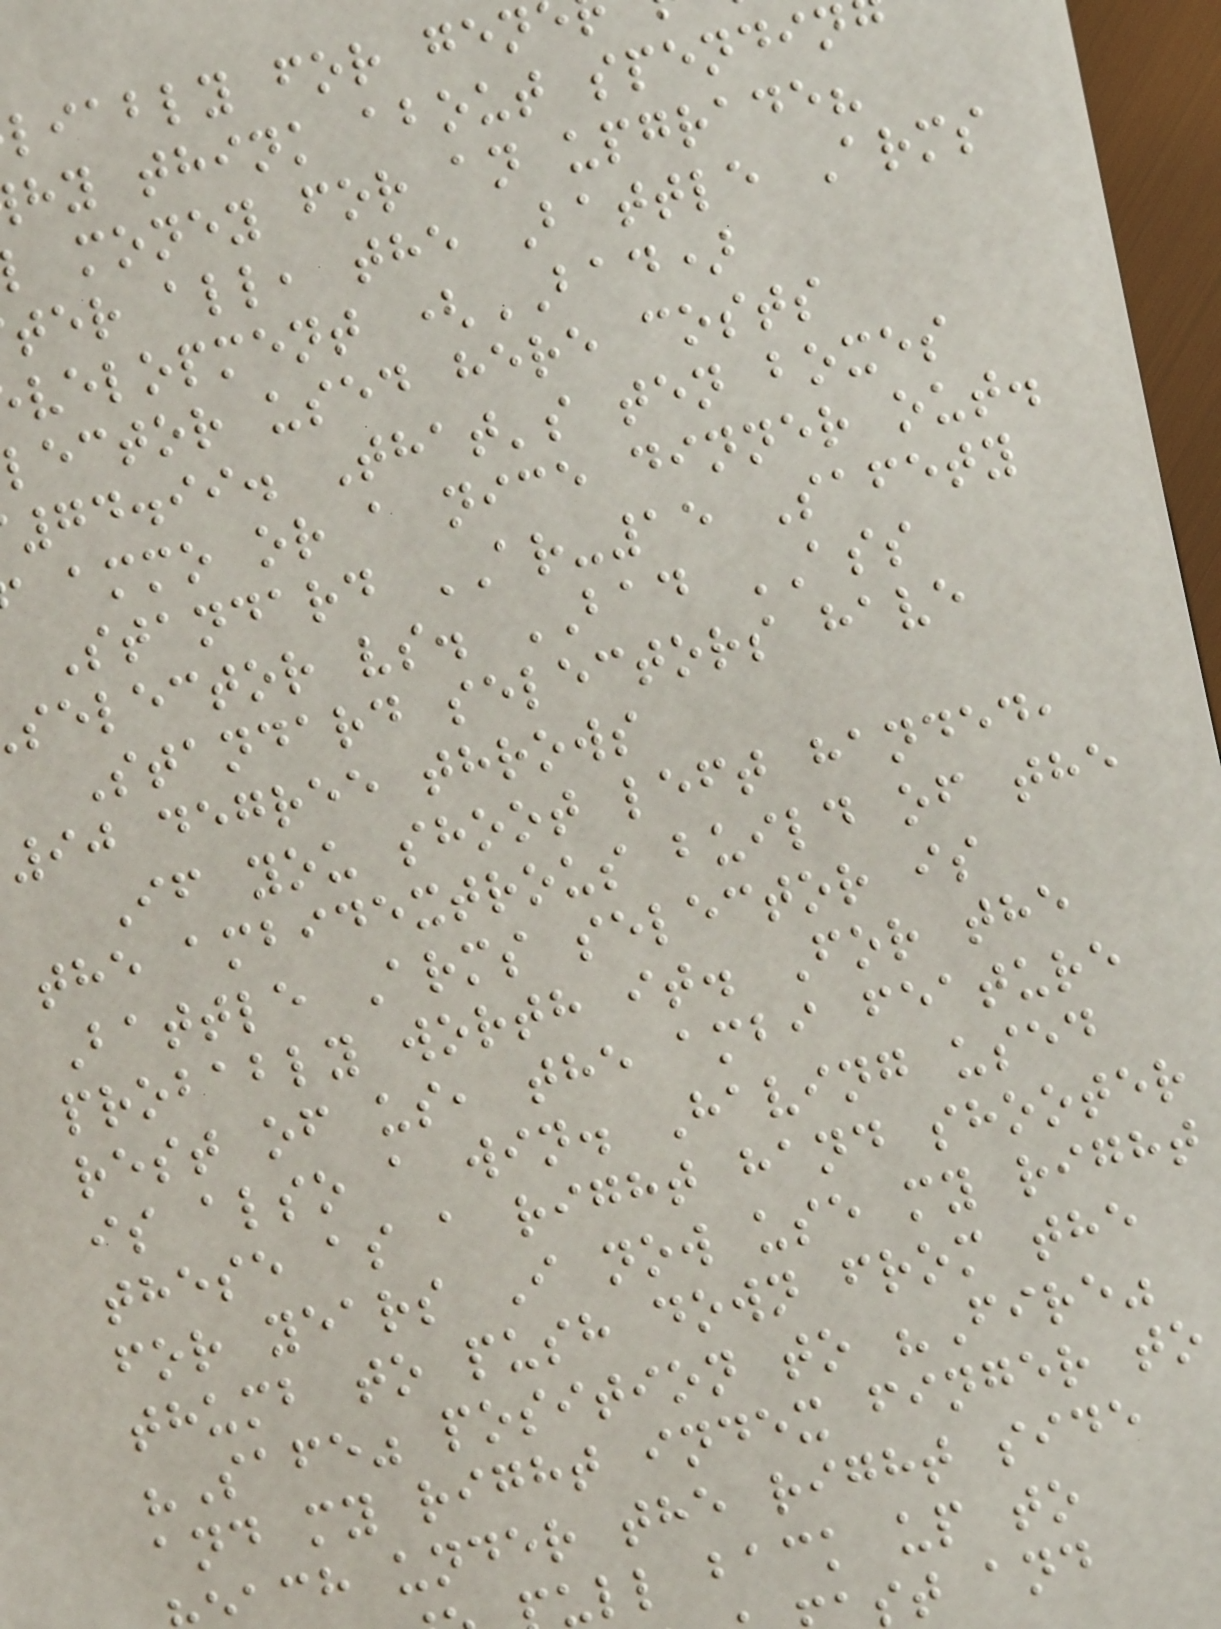liably for gen
hy think about spendin
money for an upgrade?
ter all, the Battle Arms
velopment (BAD)
lector used here costs
74.99. That's ten boxes
ammo or a nice dinner out.
Standard AR-15 Safety
selector vs. BAD ASS
Standard selectors have
90 degree throws
If you shoot left handed,
the ambidextrous build of the
Battle Arms selector is
probably worth it. For the
rest of us, the ambi feature
is also a win. Having used
these as a right hand shooter
for years I now use my right
thumb to push down from the
"Safe" position to "Fire"
and my right index finger to
ach under the right side
ull back up to
st and
